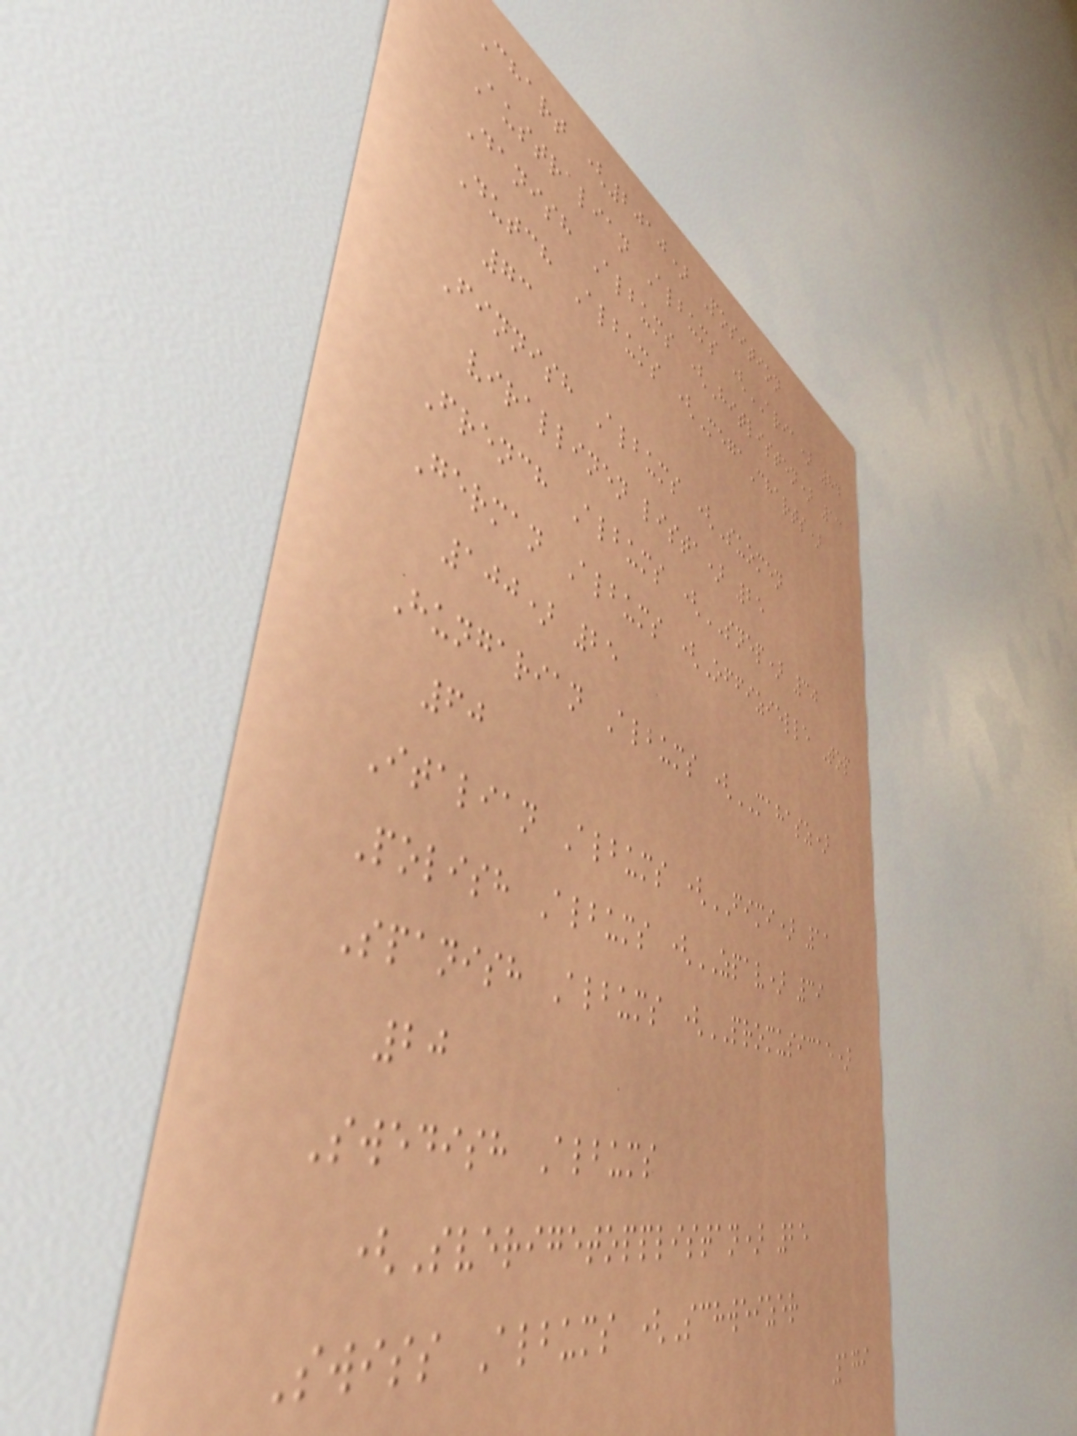Chart (2010) Position
Australian Albums (ARIA) 84
Danish Albums (Hitlisten) 13
Dutch Albums (MegaCharts)
73
Finnish Albums (Suomen
virallinen lista) 25
French Albums (SNEP) 30
German Albums (Offizielle Top
100) 25
Hungarian Albums (MAHASZ)
60
Italian Albums (FIMI) 11
Polish Albums (ZPAV) 39
Spanish Albums (PROMUSICAE)
20
Swedish Albums
(Sverigetopplistan) 25
Swiss Albums (Schweizer
179
